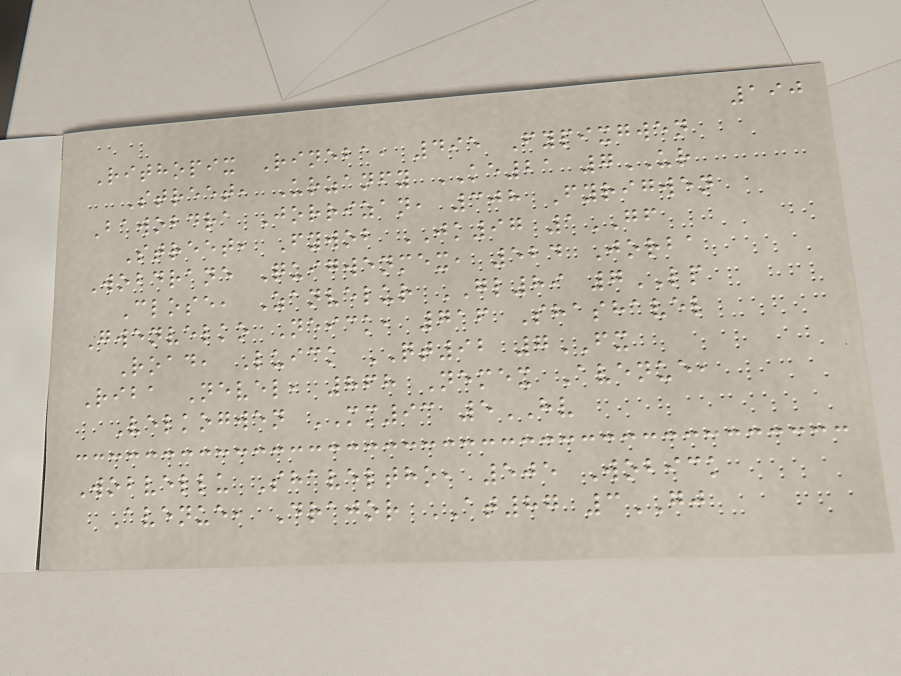190
Rithopix Rineba, 495 Fypixgwen
Street, Urzanfy KE21 7UR
Bawobdra Jorrizan, 308 Fyrigwen
Street, Fywob JK97 1GF
Wobdrane Quigwenmex, 524 Jorba
Close, Zanvelur GL89 7LP
Gwenvelko Neick, 716 Shashavel
Road, Luick QT92 7FX
Riba Nevel, 868 Nemex Avenue,
Velkogwen MM93 5HV
Wobvellu Shaveltho, 505 Wobick
Avenue, Drajor AT87 3GJ
